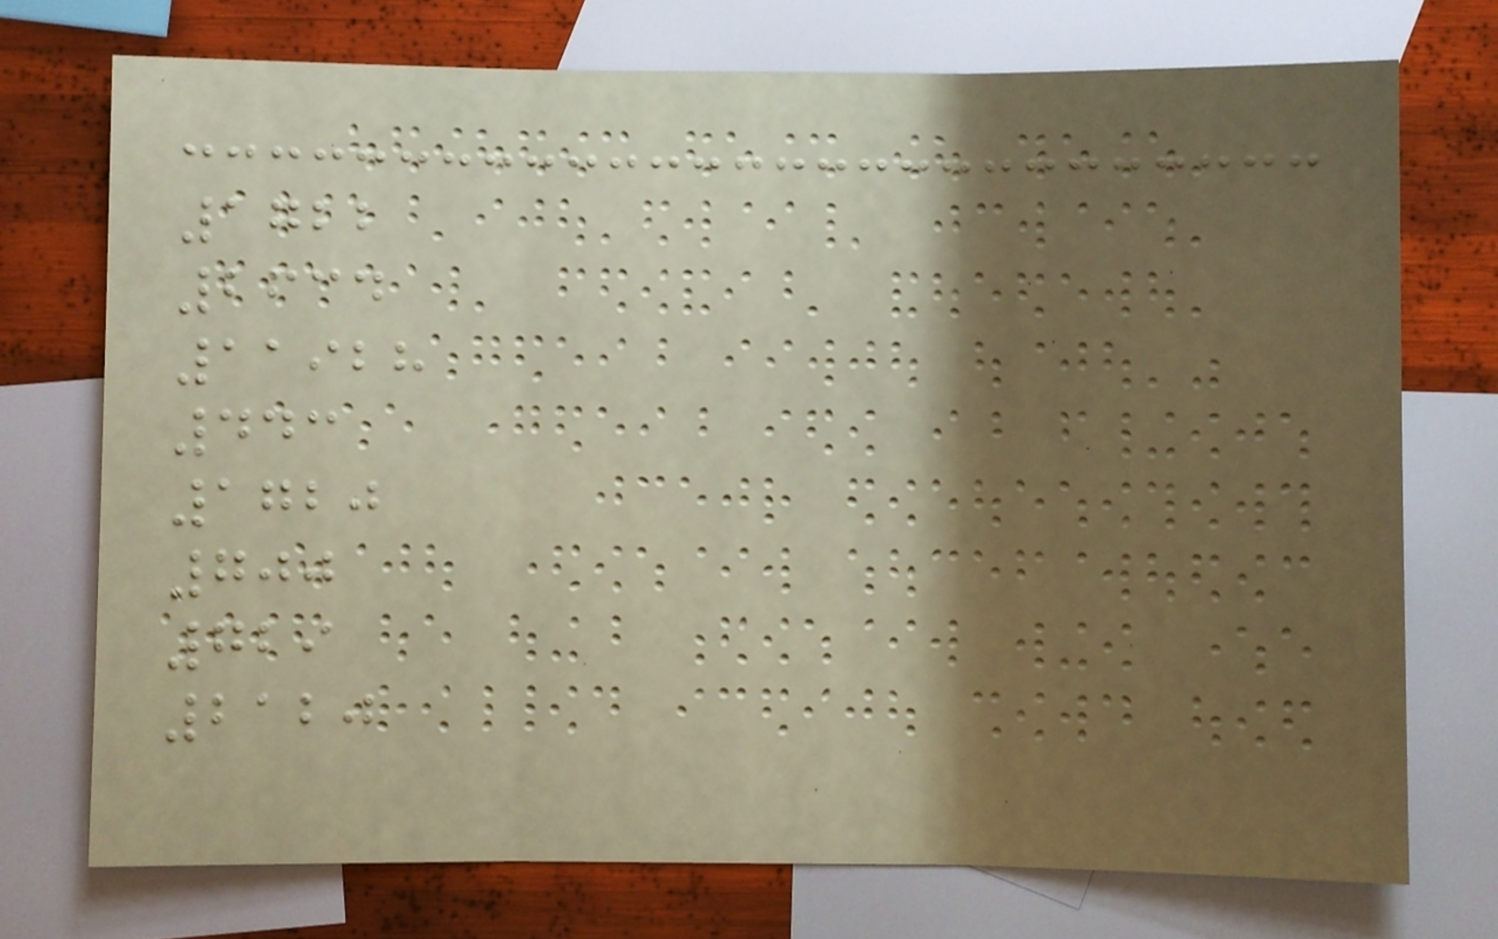1722
2634
11928
443
1720
700
729
2120
